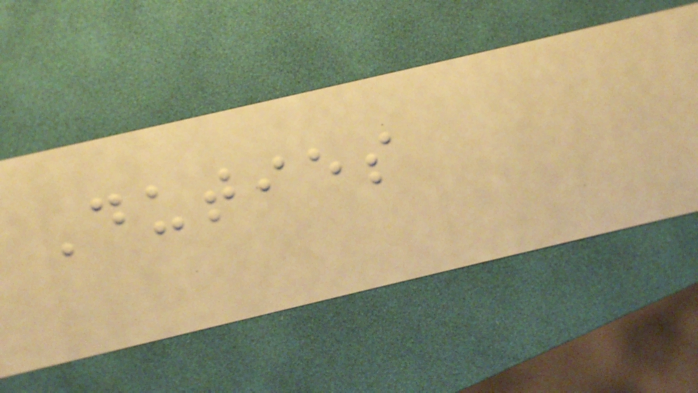Duties
